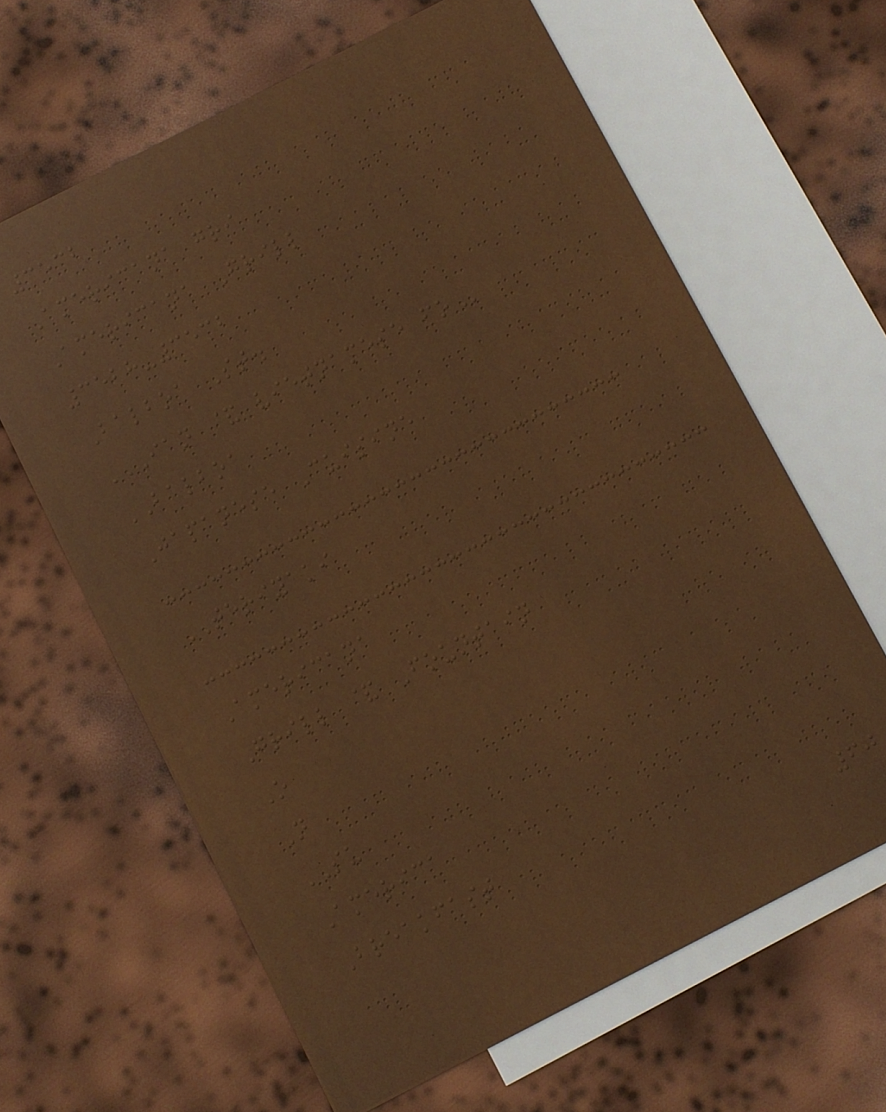3532
Americana gri
Americana Grill
3528-3532
Balboa St.
IAN & VIETNAMESE FO
BALBOA
Japanese Cuisine
TERIYAKI
Americana
Grill & Fountain
O
N
SU
America
Breakfast
60
